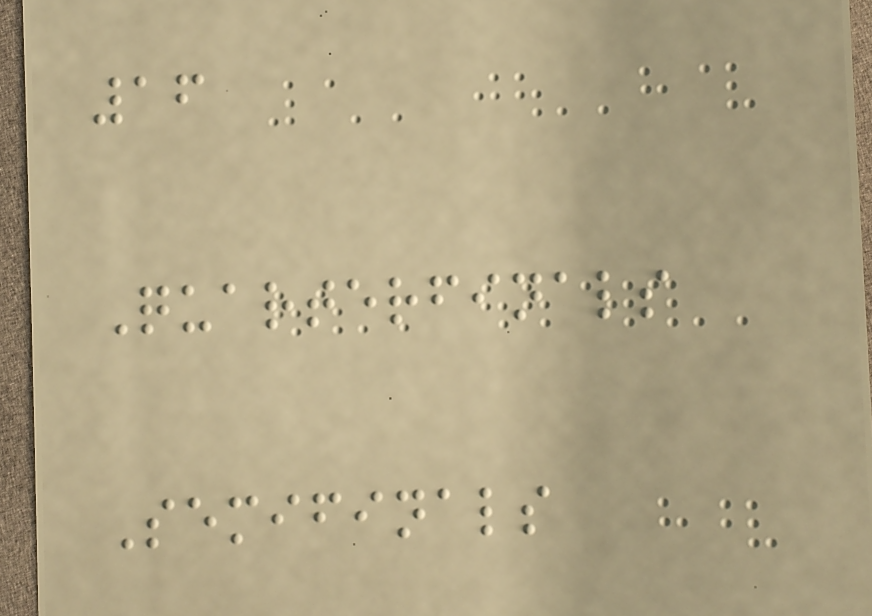16
Quarterfinals
Semifinals
